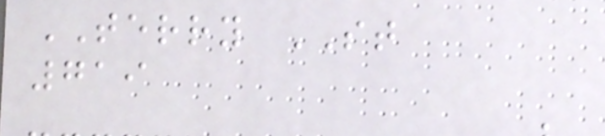TERRY ST
719
